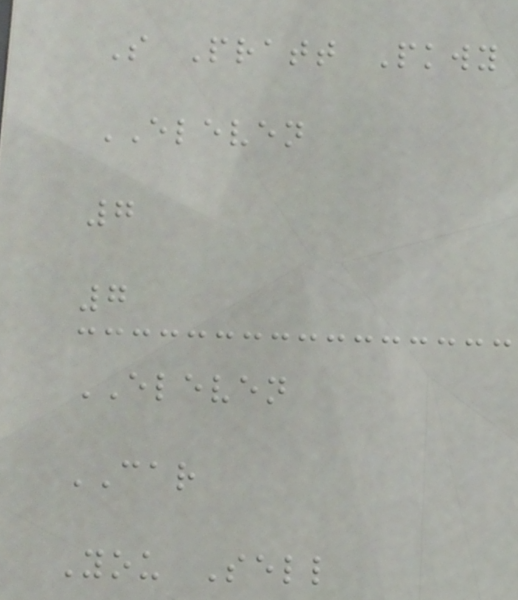S Pratt Pkwy
ELEVEN
7
7
ELEVEN
CAR
You Sell
